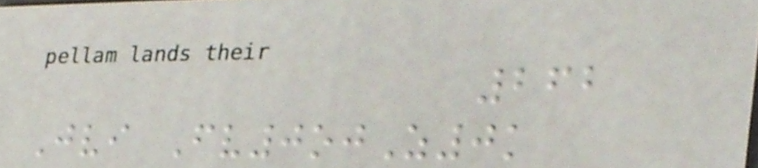262
Jvi Fv0ojZ0k
